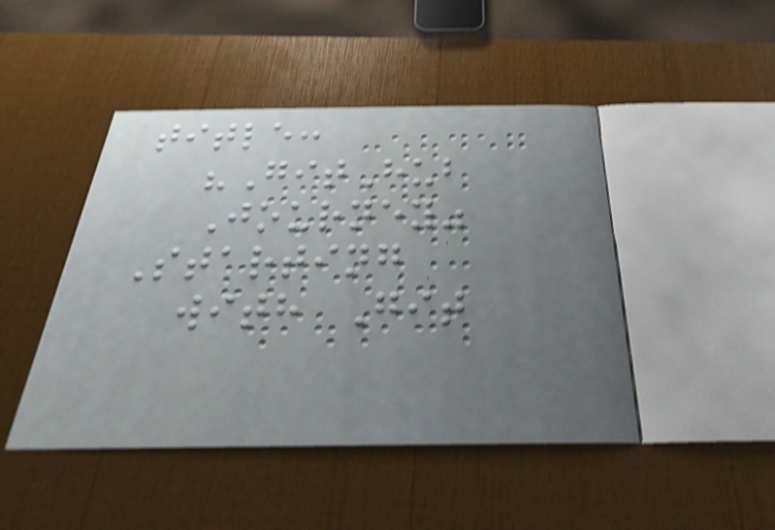title:
"GitHub
Journey"
Starting
with Git
